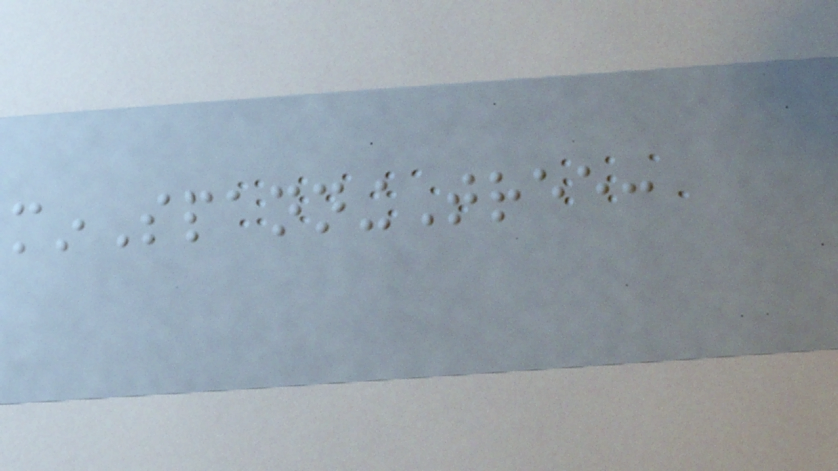minSpanningTree:
